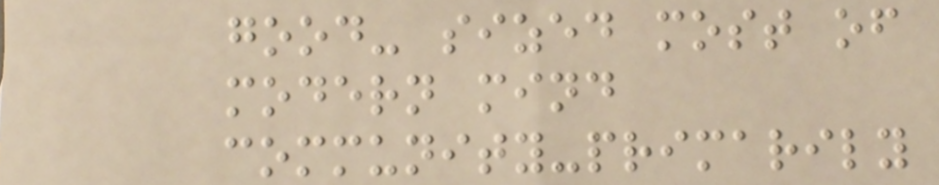good- sized most of
modern mind
community-primarily
